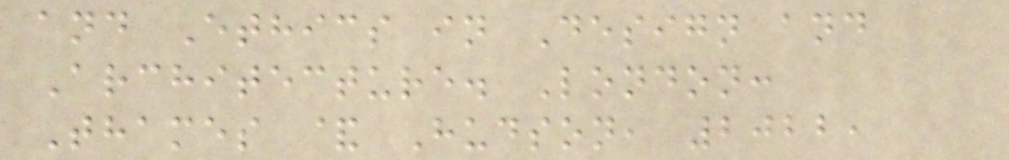and Ethics in Design and
Architecture. London:
Thames & Hudson, 2022,
